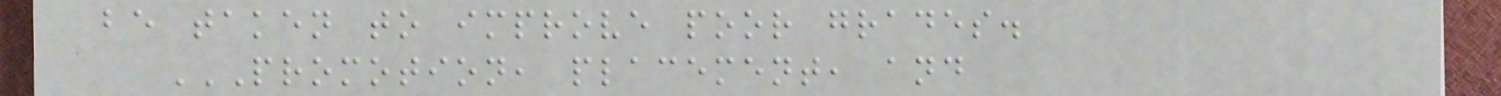be taken to improve poor grades.
PROMOTION, PLACEMENT, AND
